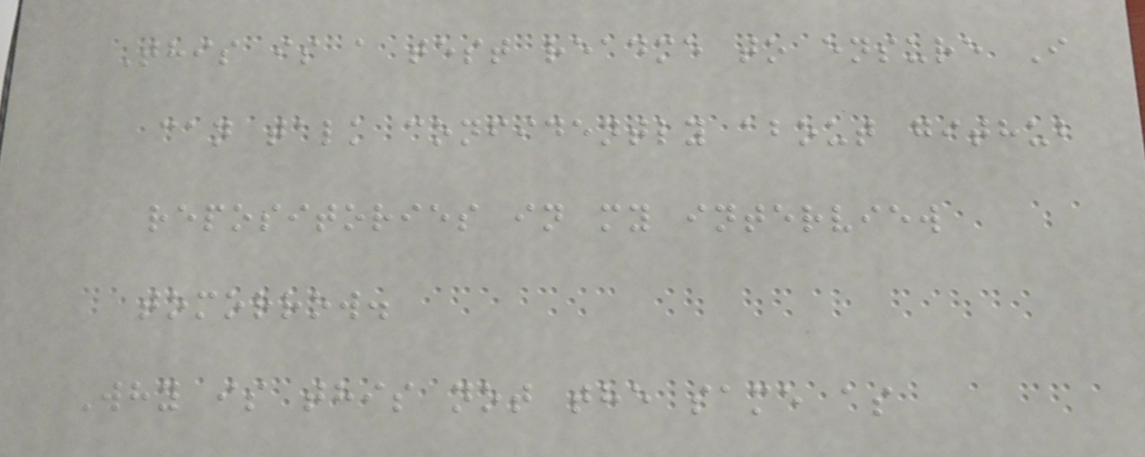This is a test readme to ensure I
can talk confidently about github
repositories in my interview
tomorrow.
Why is this not the same as
